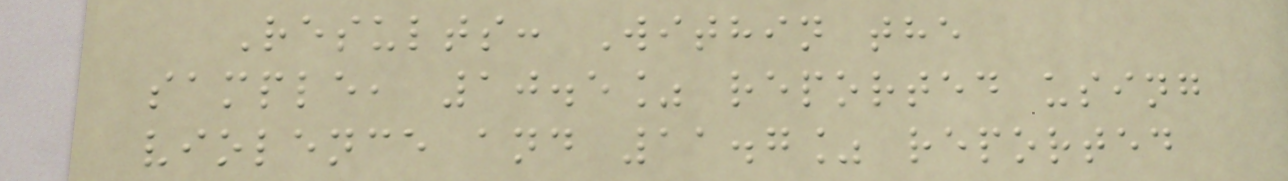Results: Within the
sample, 10.5% reported using
violence and 11.7% reported
